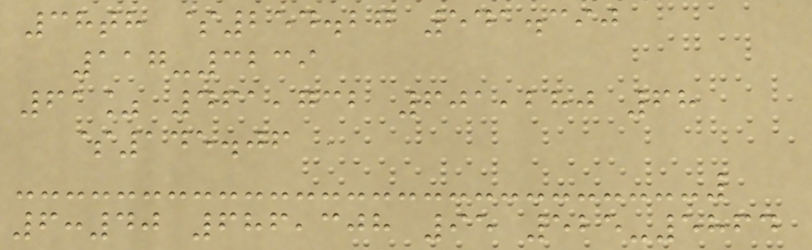38th $254.27 541.390
117-3239
61% 461,732 601,280 68
$145.06
6:40 686,308 95 525-5864
